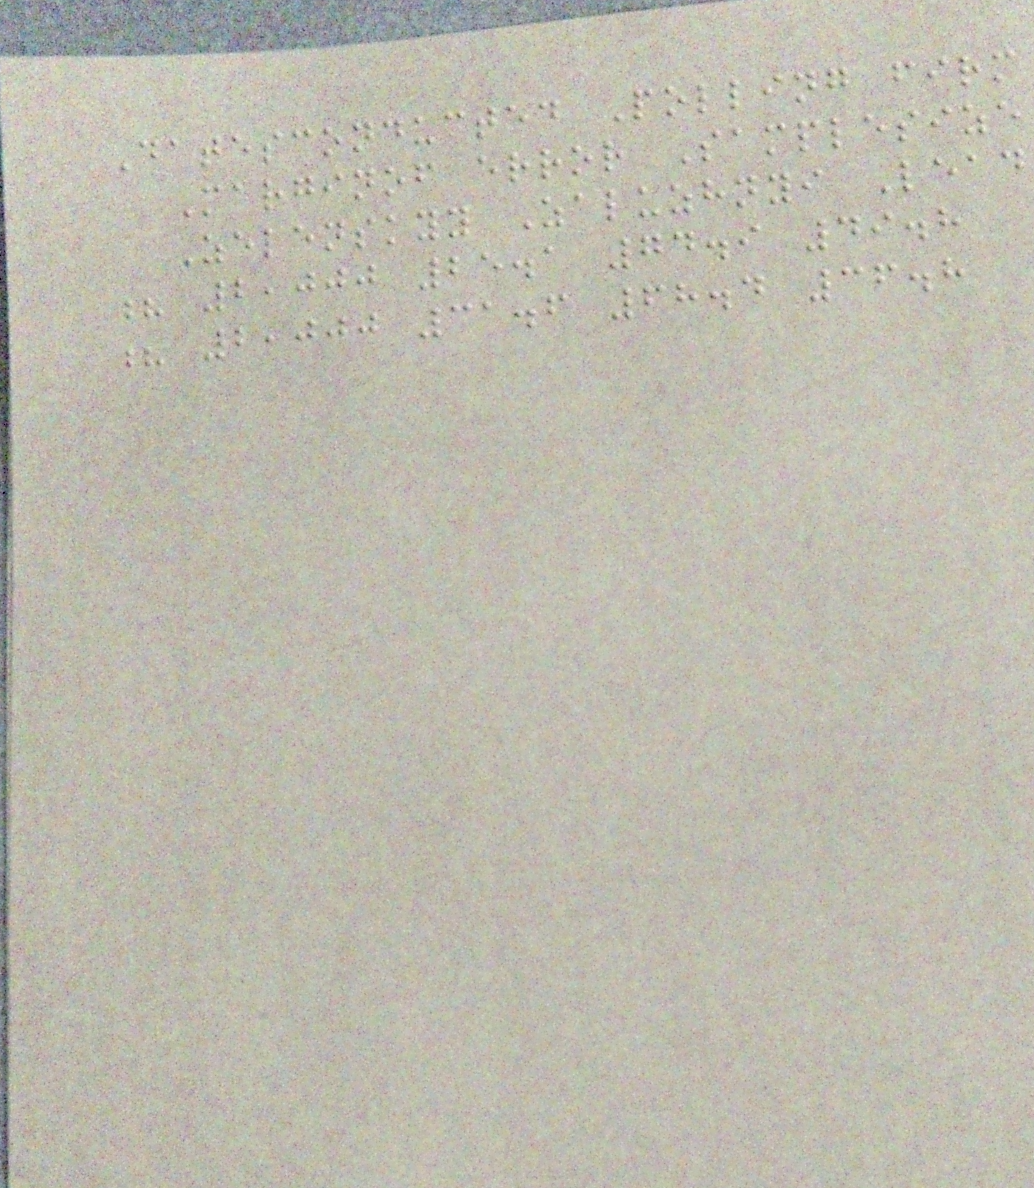Datesconducted Polling firm
Marginof error Samplesize
Zelenskyy Zaluzhnyi Lead
? 2,000 25.1 74.9 49.8
? 2,000 31.6 68.4 36.8
